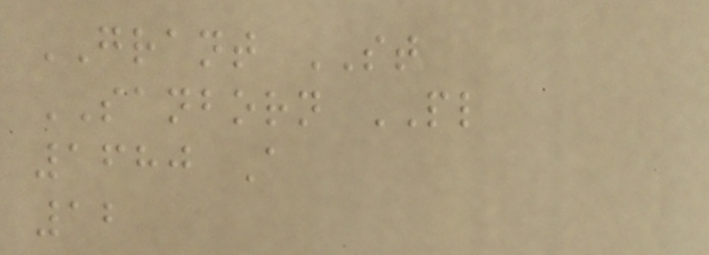GRANT ST
SANBORN PL
1680 A
12
